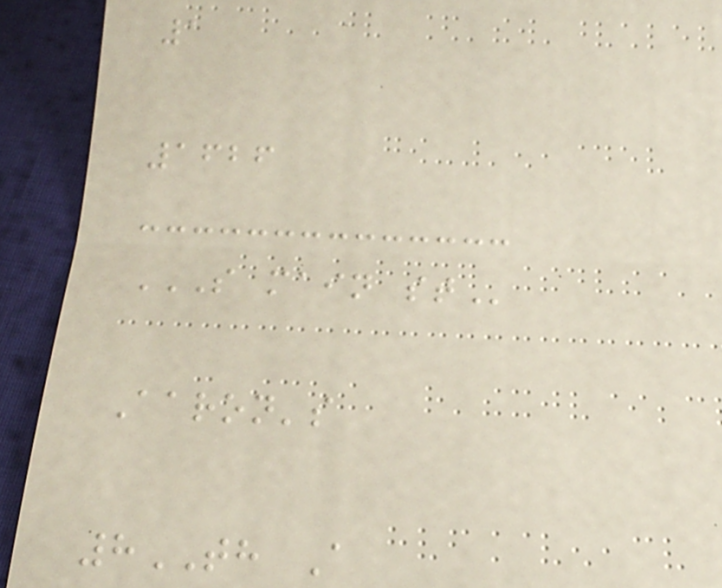1
1626
S MAIN ST
Aaron's
8TH A
